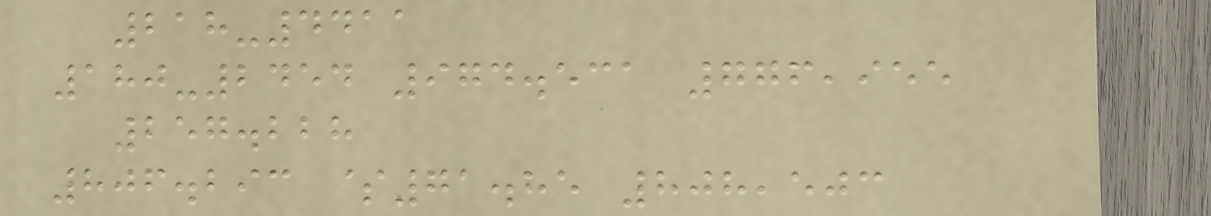218-4411
180-2454 974.531 776,955
257.228
806.293 $71.85 808,503
